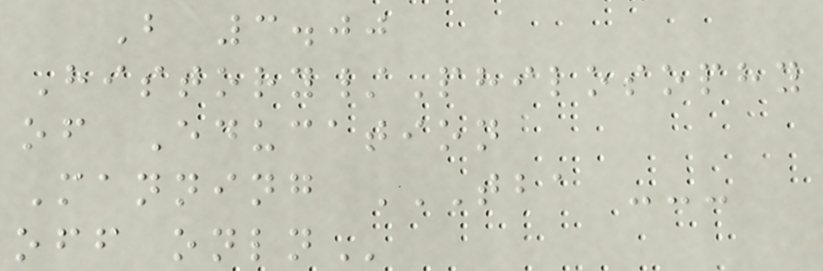B 3.00
History/Philosophy
of Education
Manning TBA ---
OFF ONLN
